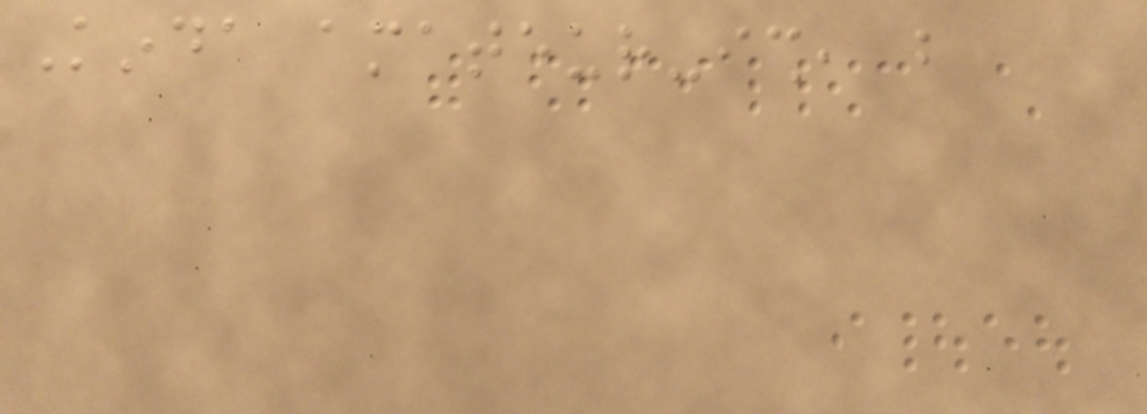Kinda amateur-ish, but
